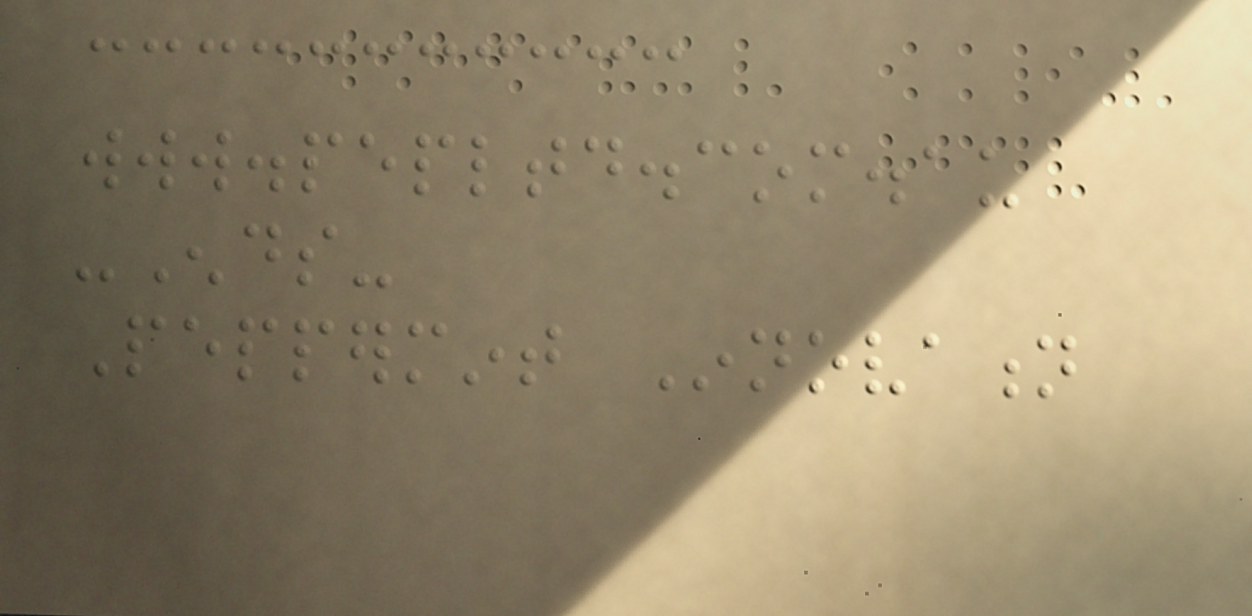www.pepltd.com.au
-Ends-
Peppermint Innovation
